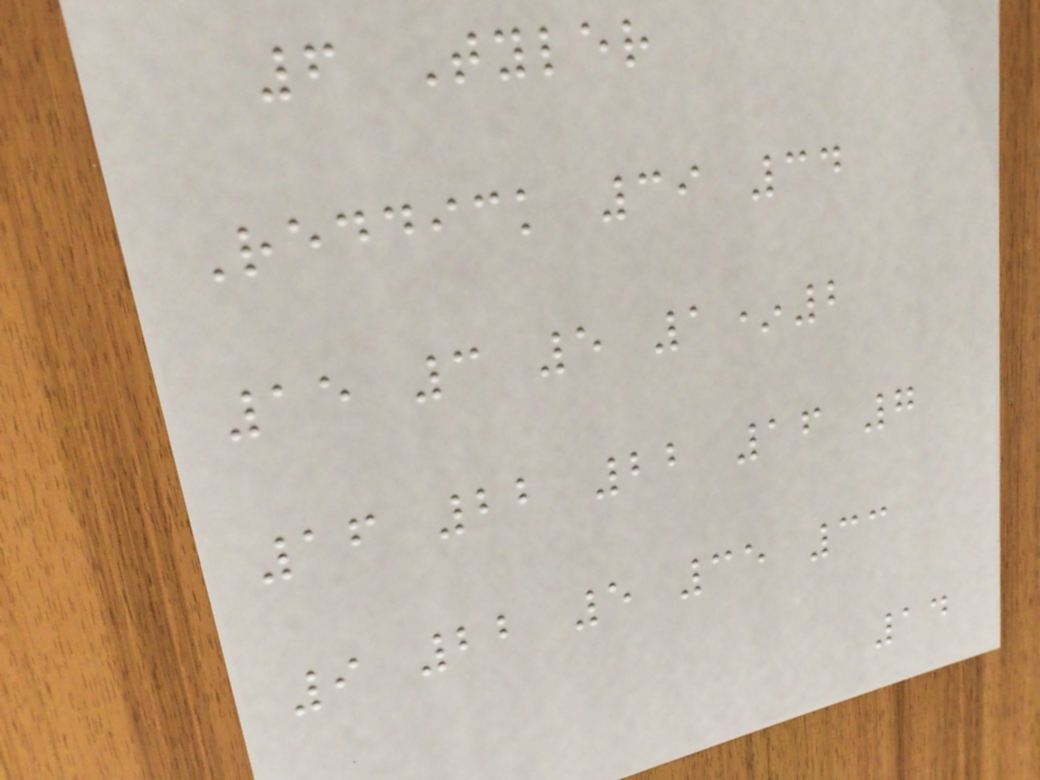6 Tyler
Reddick 39 34
15 3 5 1*2
16 22 22 16 7
9 22 5 35 33
14
